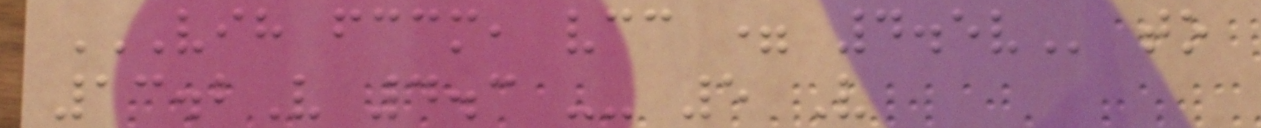VIH FCCM, VCC = 4.5V to
13.2V 4.3 -- 5 V
